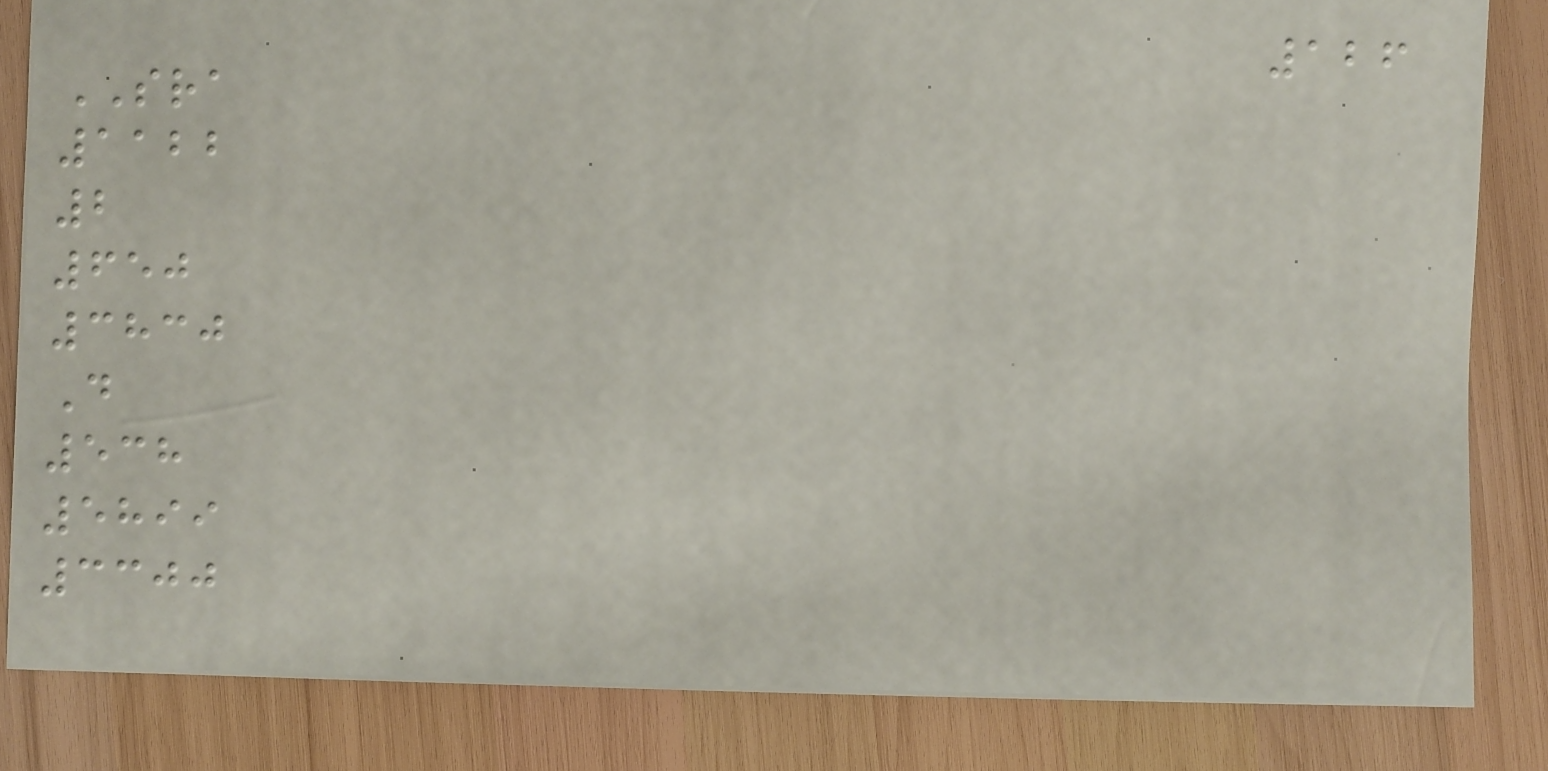126
SRA
1122
2
650
3830
D
538
5899
3300
